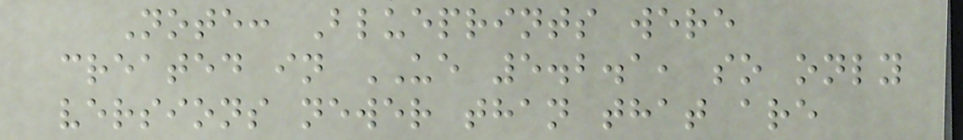Note: Blueprints were
created in UE 5.2.1, so only
versions newer than that are
